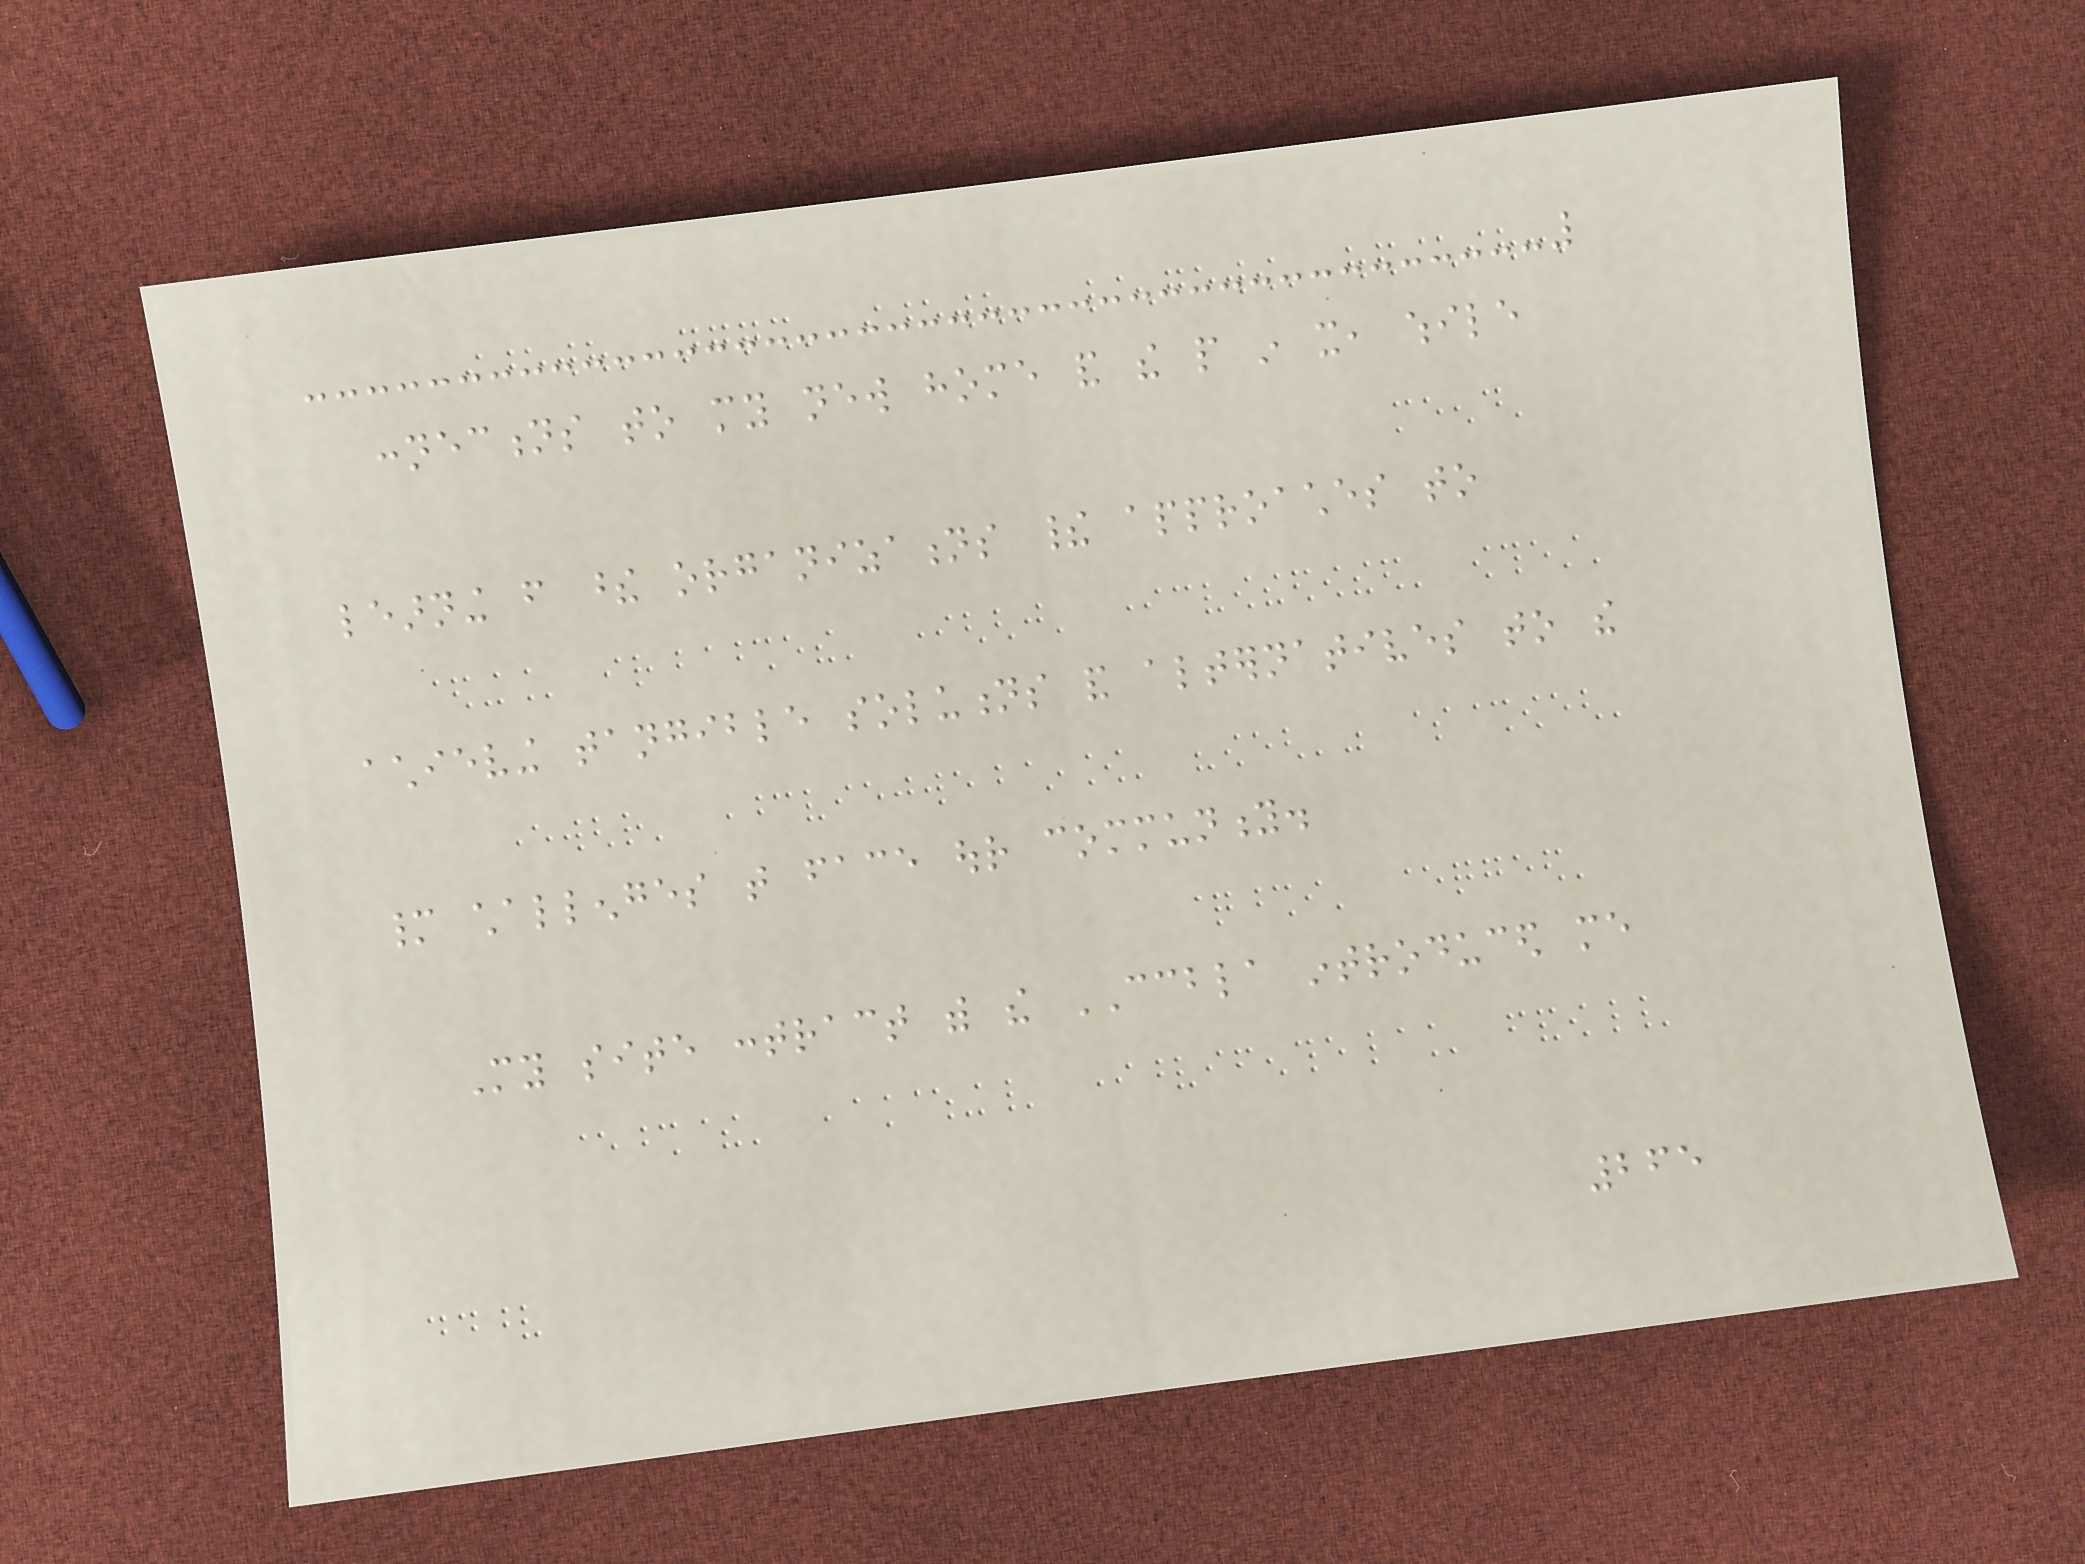connections to my new home and the people in it, while
learning from these organizations their approaches to
achieving tangible solutions and alternatives to the
many challenges that face our community.
My site contract with the CCBLA introduced me
265
